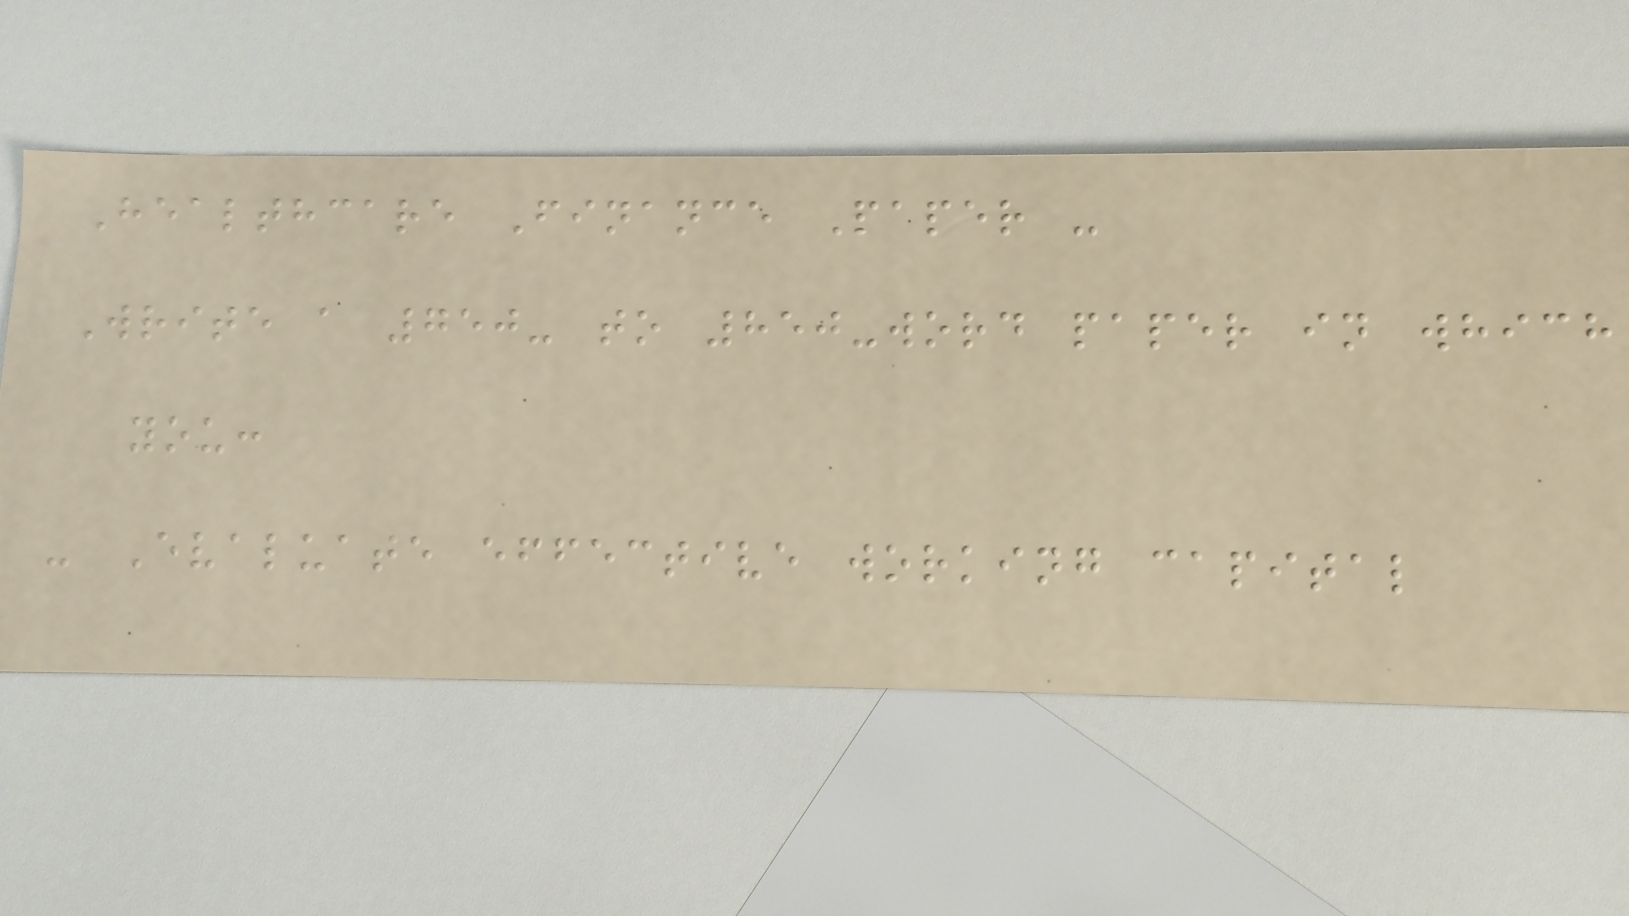Healthcare Finance Paper -
Write a 750- to 850-word paper in which
you:
- Evaluate effective working capital
